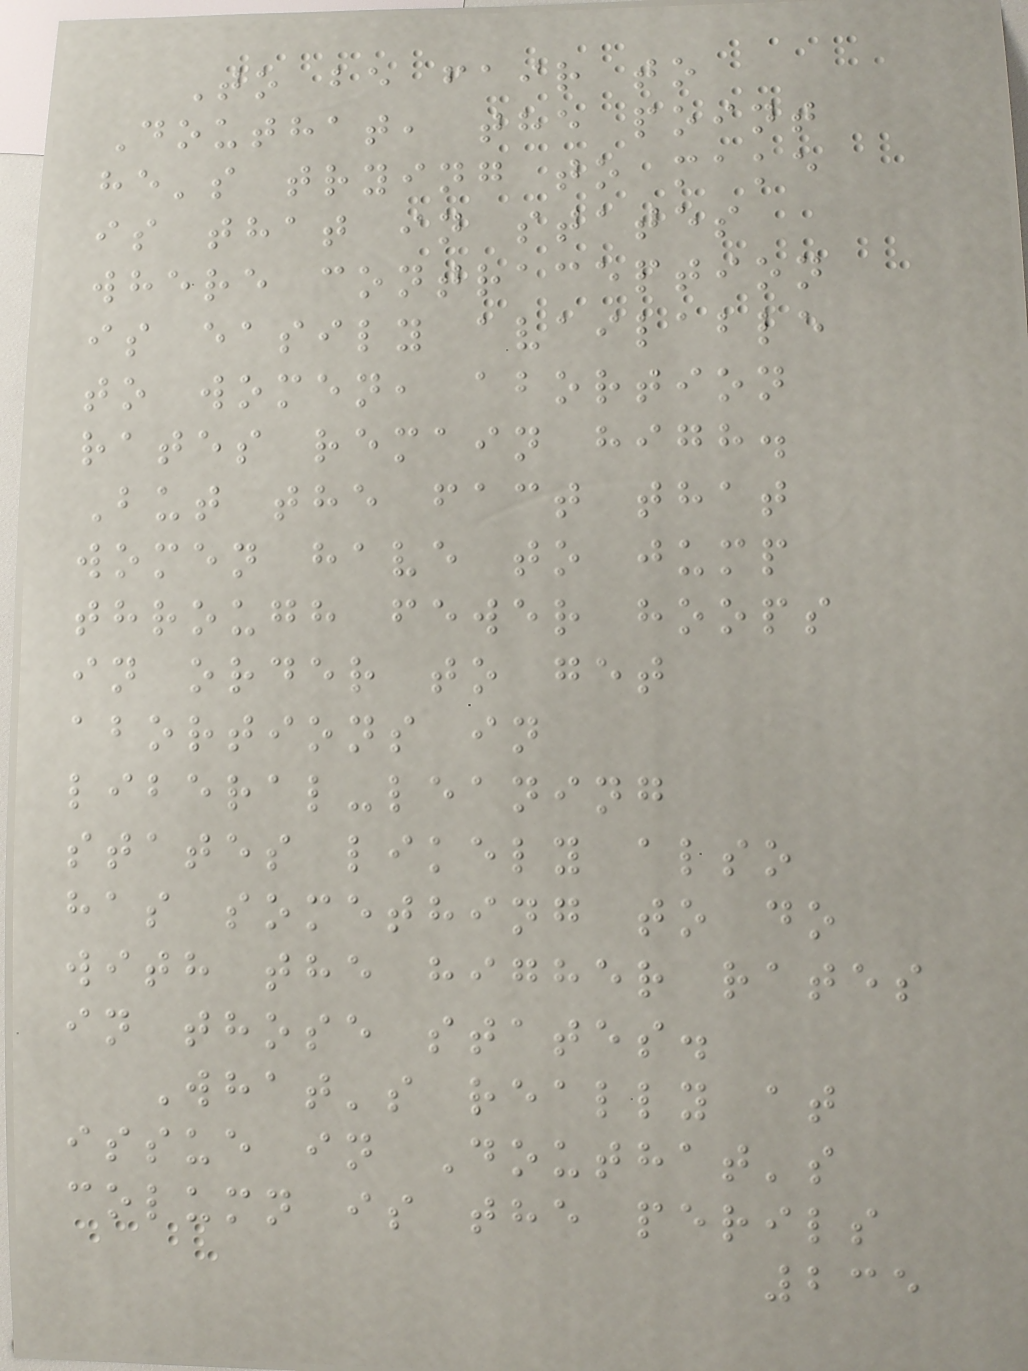To be fair to
Douthat, the point
he's trying to make
is that in states
where contraception
is easily available
to women, abortion
rates remain high.
But the fact that
women have to jump
through fewer hoops
in order to get
abortions in
liberal-leaning
states likely also
has something to do
with the higher rates
in those states.
What's really at
issue in Douthat's
column is the perils
235
